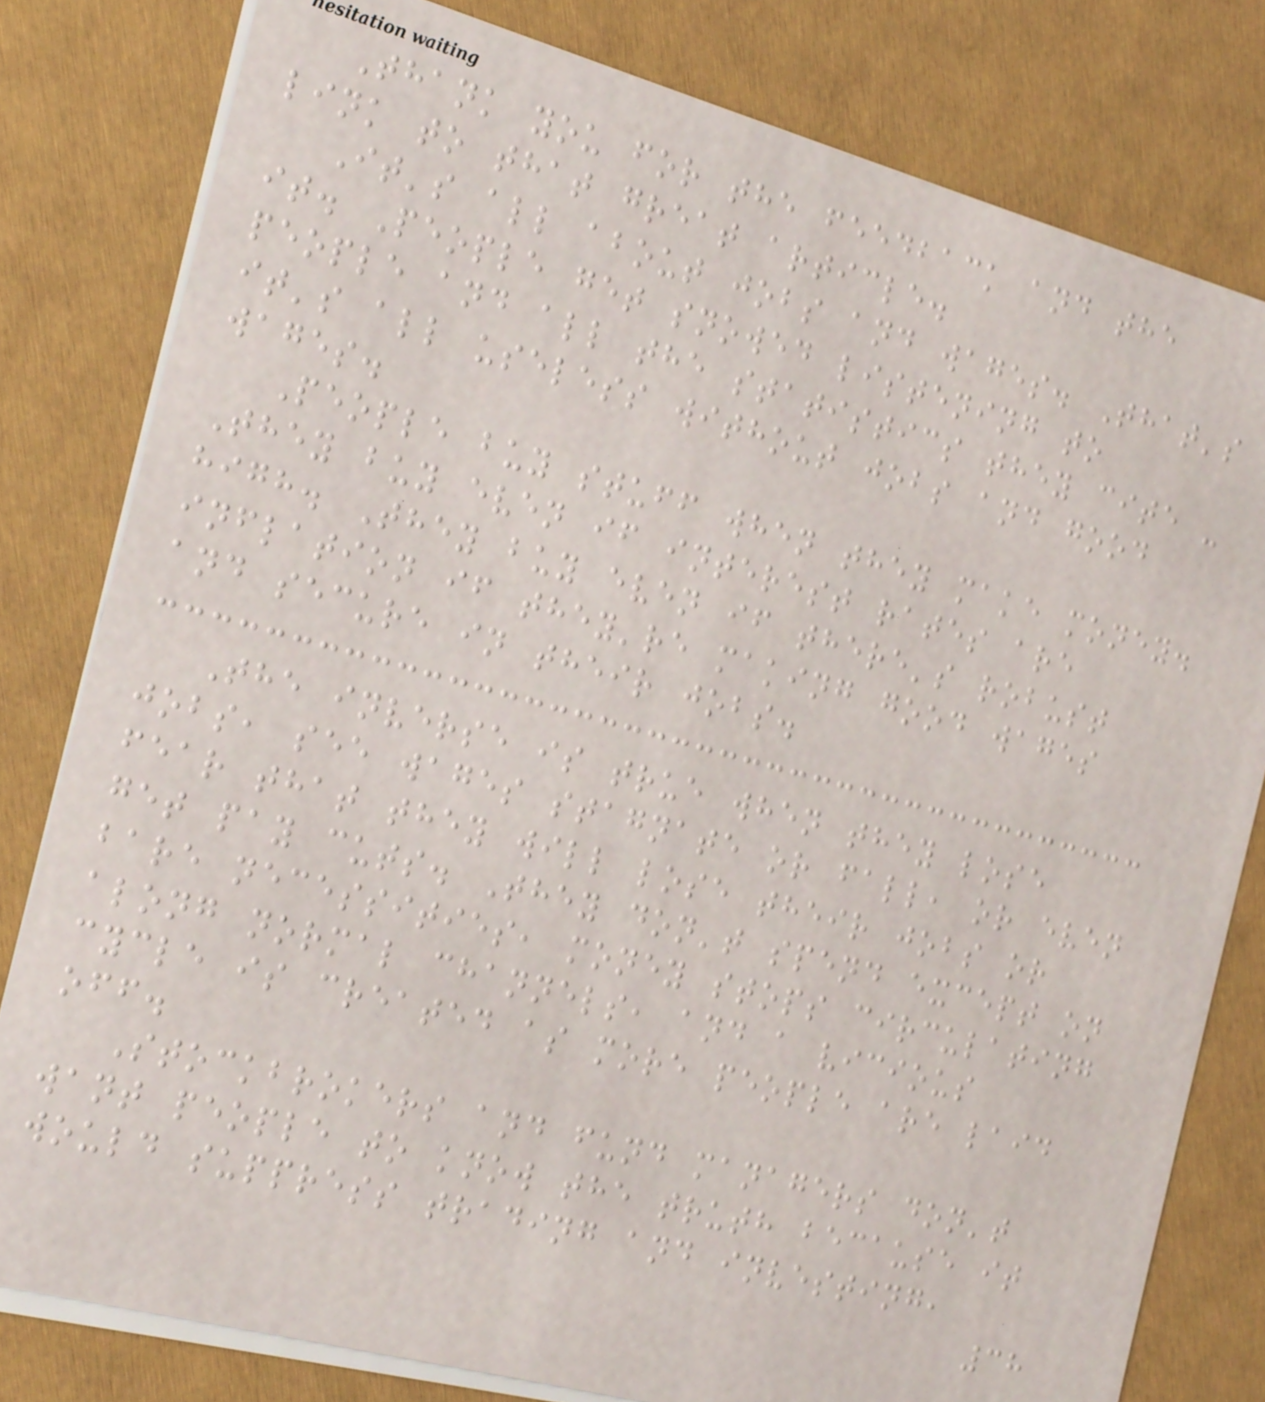Thank you for the feedback and the
link to that great article.
It's all about jobs and wages. That's
it. People get snowed listening to
people and all the statistics they cite -
it's all useless without jobs and good
wages.
People buy stuff when they make money.
They buy even if interest rates are
high. They buy even if there's robust
inflation if they're making good wages
and secure in their jobs.
The inverse is true when they lose
jobs, see wages stagnate or fall, or even
fear that they will lose their jobs or
get pay cuts. They don't spend except on
bare necessities, money stops circulating
along normal channels, and a vicious
cycle is created as more people are laid
off.
Stockbrokers and fund managers don't
want people to know the truth because it
would suppress trading and investing,
38
